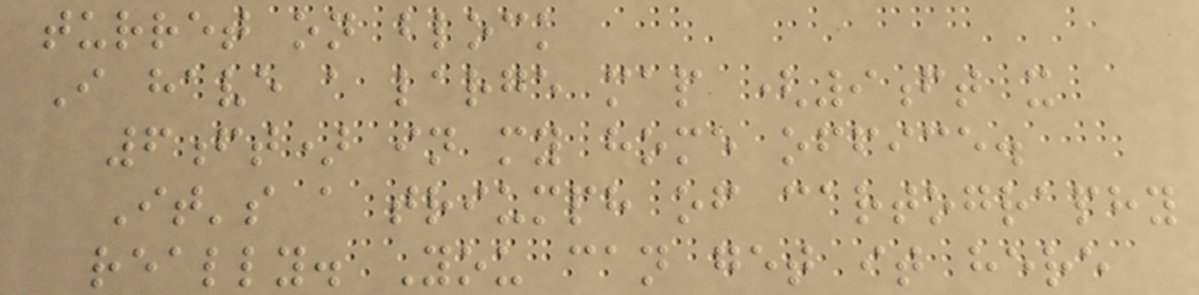turret on block
I have a large map (9ft x
6ft) in my home office.
It's a triumph of cartography
really. You can get it here
